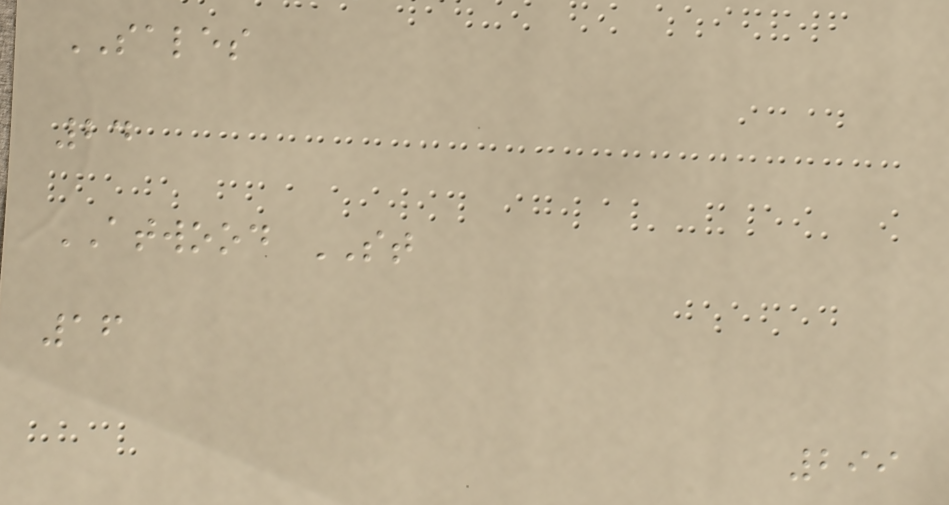SALES
24
ATWOOD ST
16
299
